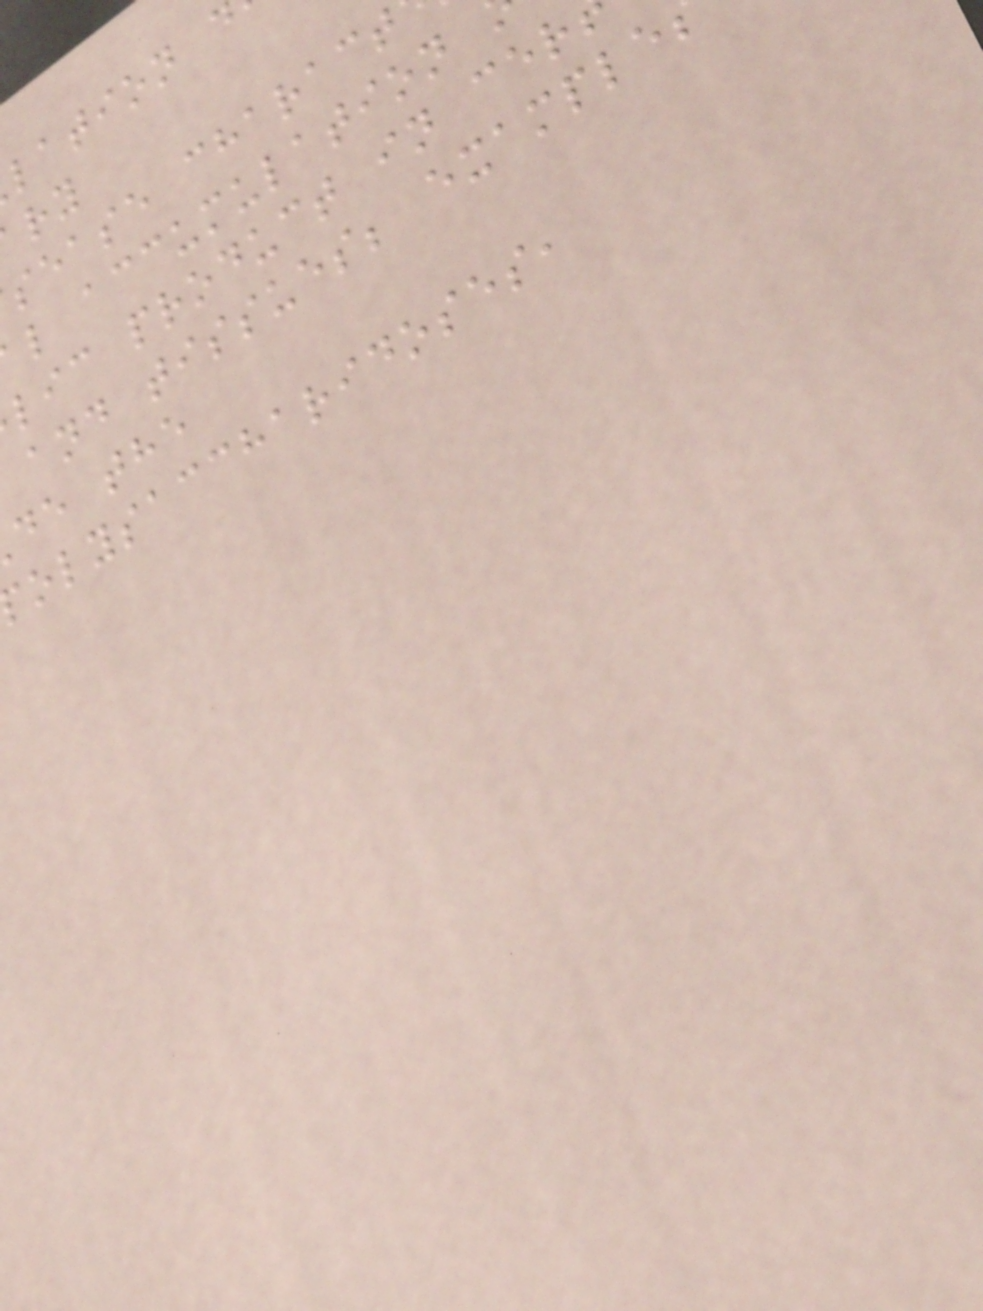lation d
sease charact
l accumulation
lic product in cer
and tissues; example
de the
olysaccharidoses,
